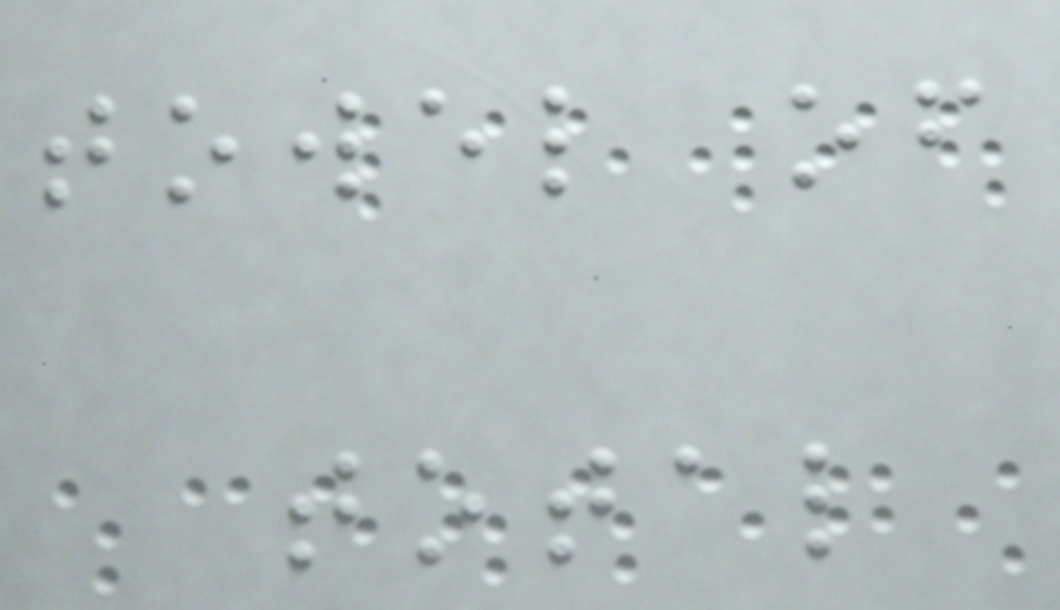towel of
total
